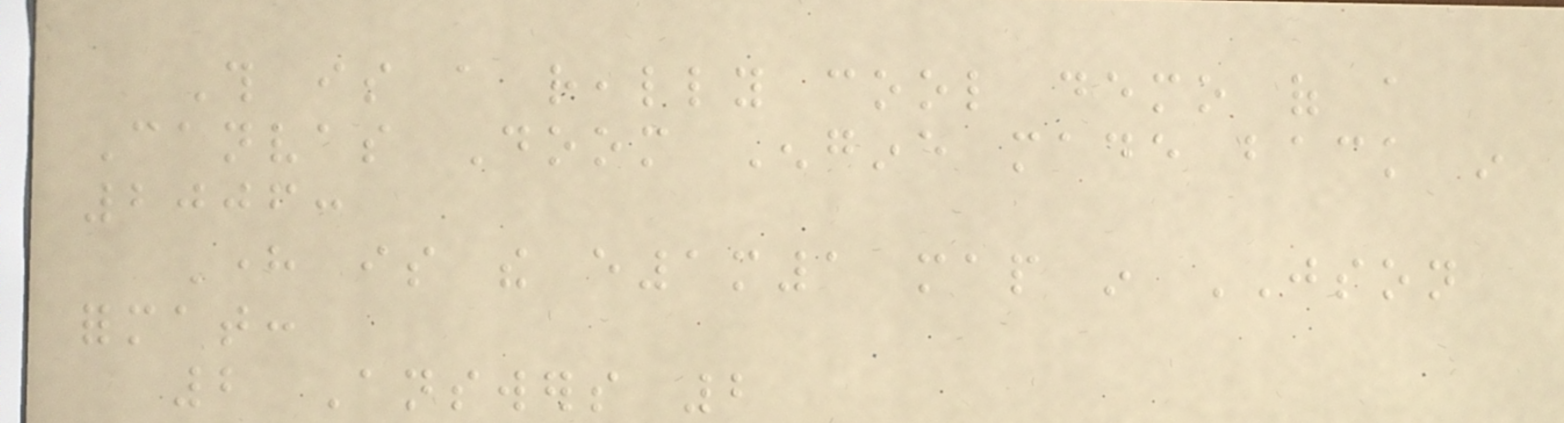This is a really cool demo of a
Canvas Doom Engine made back in
2006:
Here is the e1m1 map in JSON
format:
2 Answers 2
